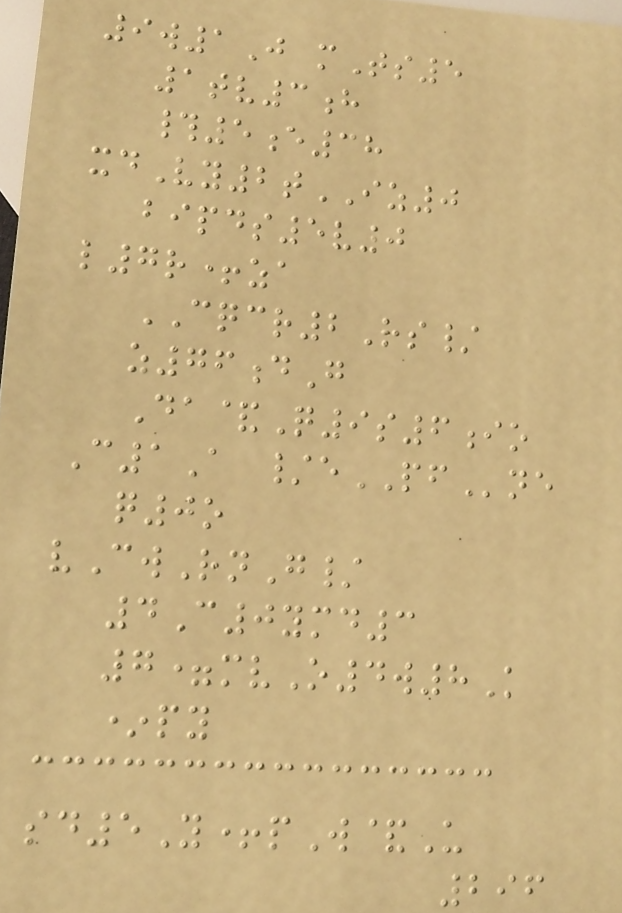9w1J mTs5
1tv3h
#5e38
xdVy2tIZ0
bipds5v0
l7r+za
CQCR2Rs/
z76dG
Da&Q9s6io
C1A /ePFne
q0o
vCwRnG/
4C0ymd3
7=mvO4w8K
*py
sd5Y+pW&U
296
